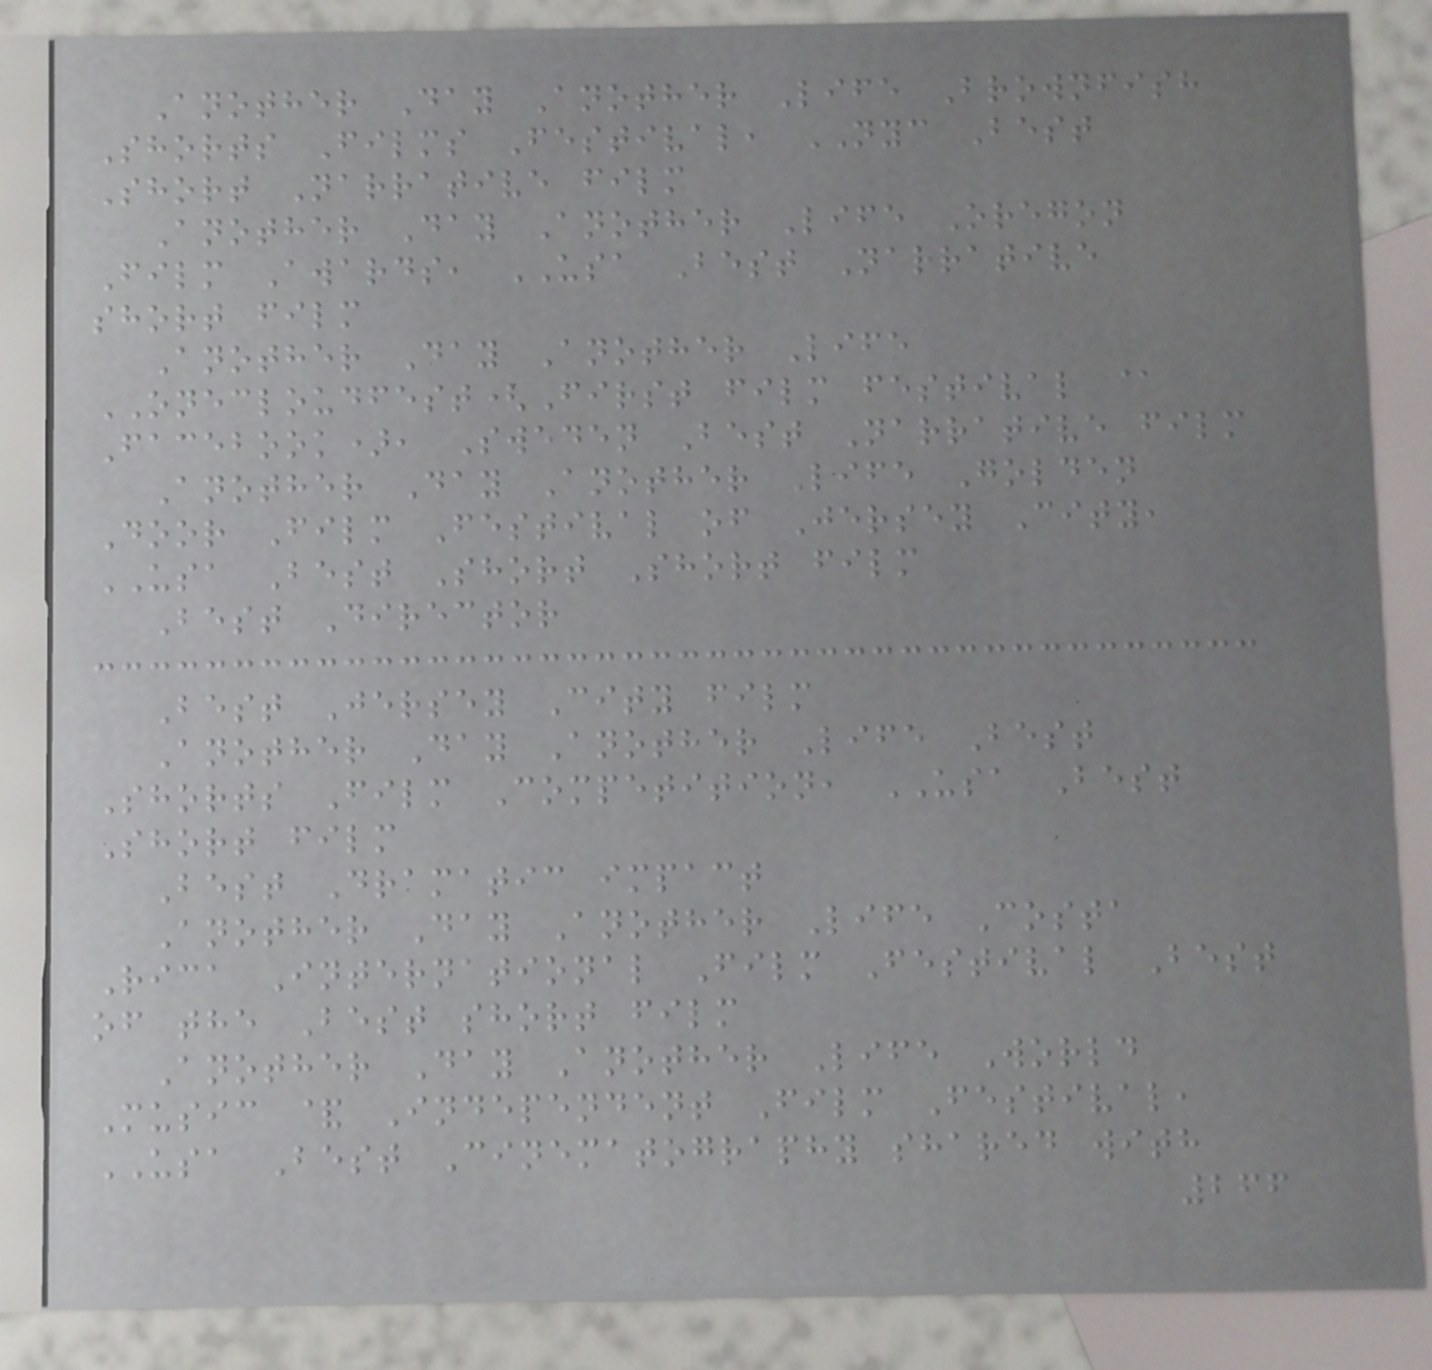Another Day Another Life Brownfish
Shorts Films Festival, NYC Best
Short Narrative film
Another Day Another Life Oregon
Film Awards, USA Best Narrative
short film
Another Day Another Life
ONECLOUDFEST(First film festival @
Facebook), Sweden Best Narrative film
Another Day Another Life Golden
Door Film Festival of Jersey City,
USA Best Short Short film
Best Director
Best Jersey City film
Another Day Another Life Best
Shorts Film Competition, USA Best
Short film
Best Dramatic impact
Another Day Another Life Costa
Rica International Film Festival Best
of the Best short film
Another Day Another Life World
Music & Independent Film Festival,
USA Best Cinematography shared with
266
